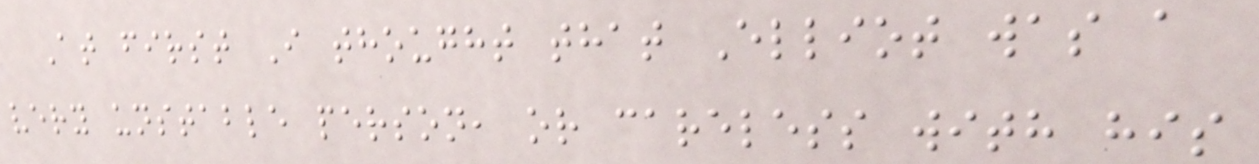At first I thought that Elliot was a
very unstable person, or careless with his
